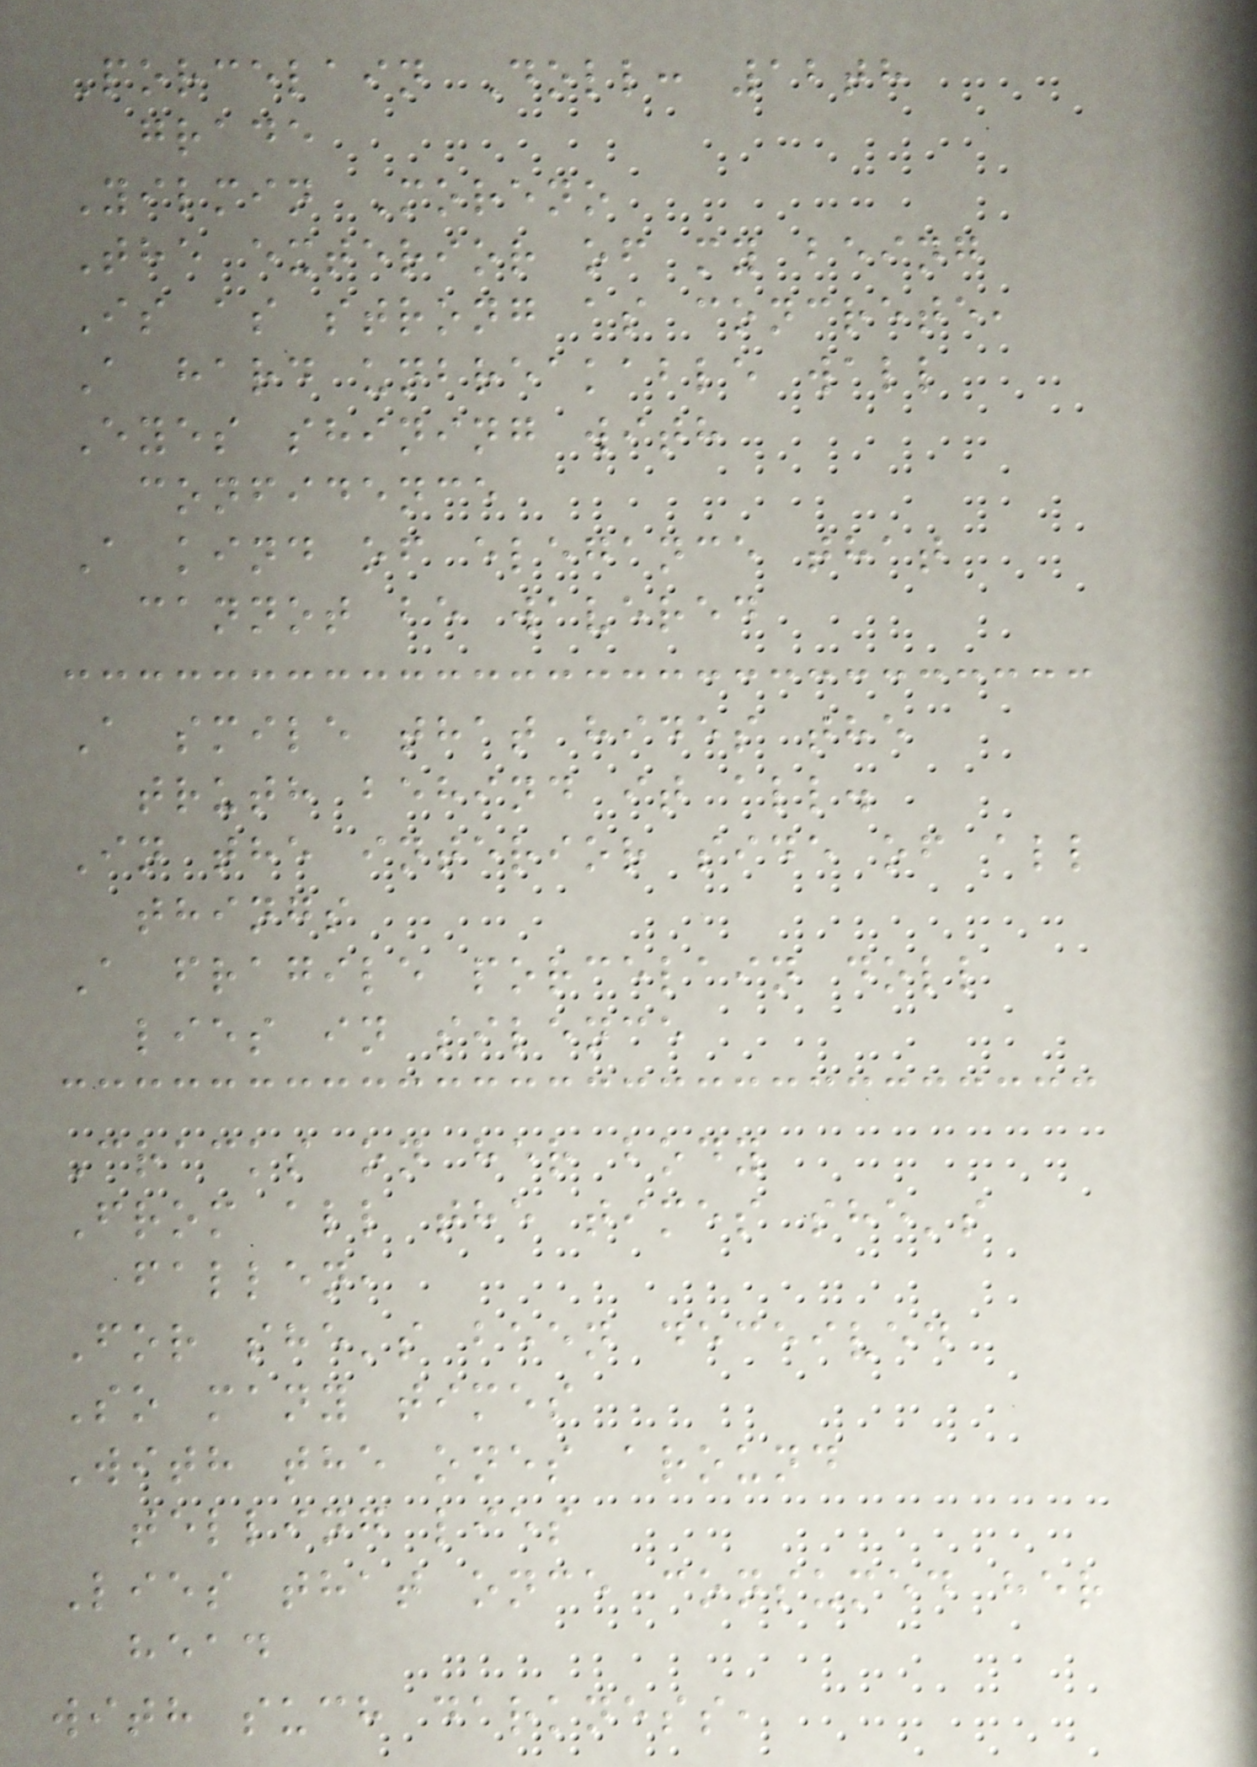Porcelain Doll: 12th
grade
Yilmin Moreno
The exterior of my being
Is as strong as concrete,
A hard unbreakable wall
Eyes shining with
confidence
A kind of elegance that
cannot be wavered
A smile that hides the
truth behind it all.
In the interior side of all
things
A fragile porcelain doll
lies in silence
Cracks on her body
From all the times she's
fallen,
For she's been deceived
So many times
With the ones around
telling lies
Lies that once consumed her
head
with such darkness,
